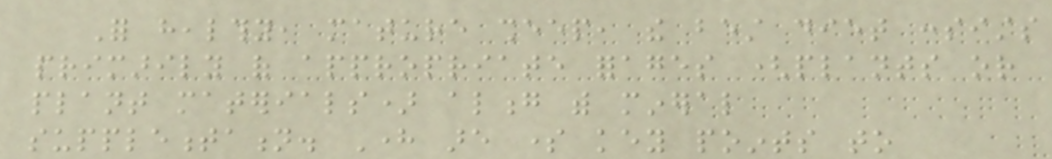For healthy, mature sheep, the best diet consists
primarily of appropriate forages (plants or
plant materials) along with mineral
supplementation. Here are some key points to
